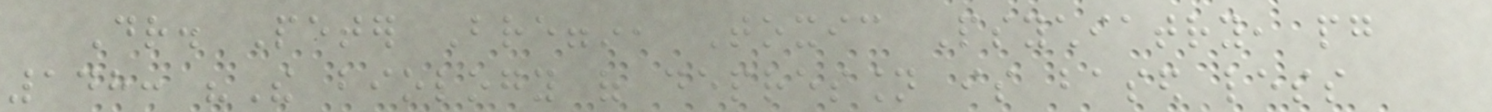Dr. Peter Breggin, Toxic Psychiatry, pg
148: "The biology of depression is based less
